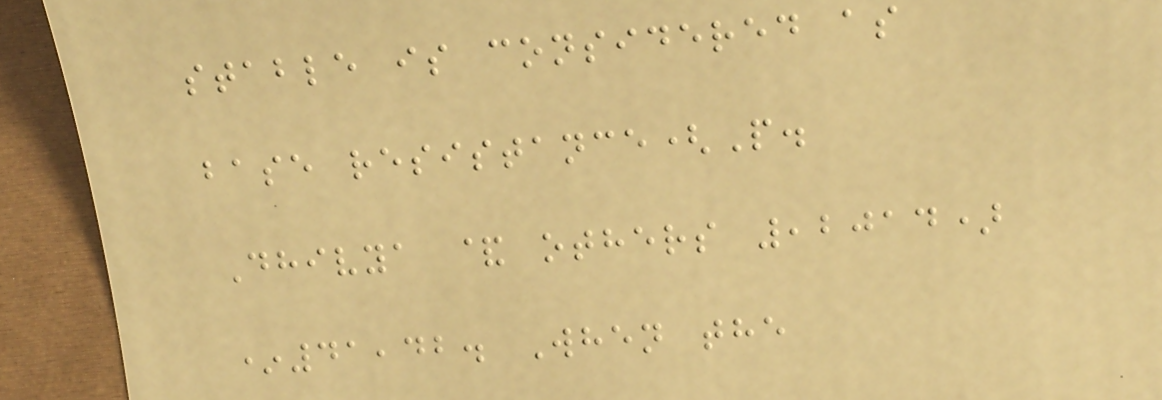stable is considered as
base resistance(P.
Dhivya & others ,2014)
*41,42. When the
